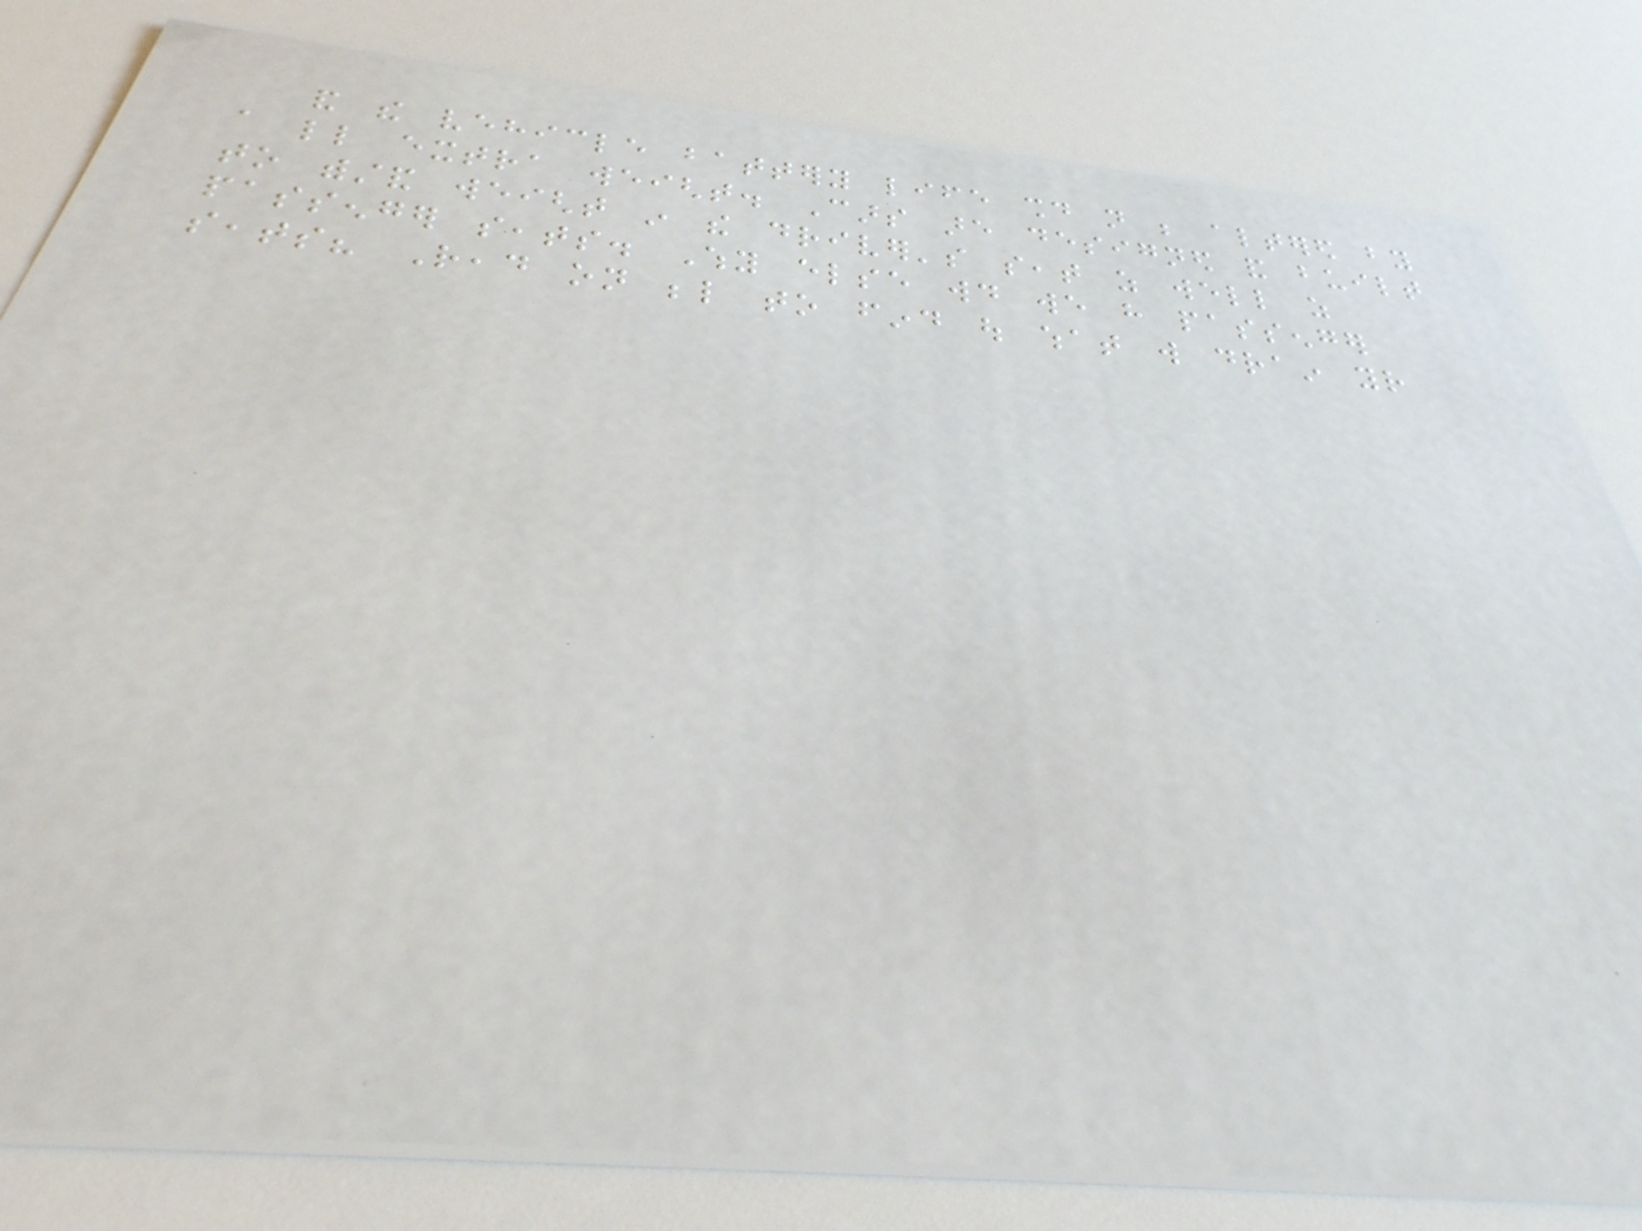and the vehicle battery life should not be altered by
a little extra weight. Cars are designed and built
to withstand weight in the driver's seat as well as
passenger seats. Why else would we have passenger
seats? Read on below to find out what will drain your
